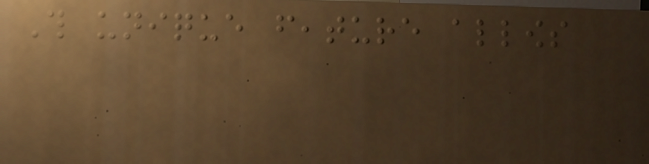This unique feature allows
